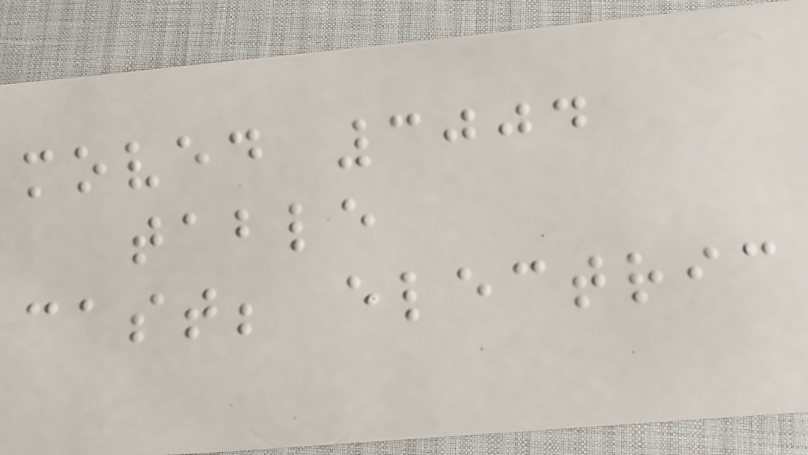moved 3004
table
cast; electric
